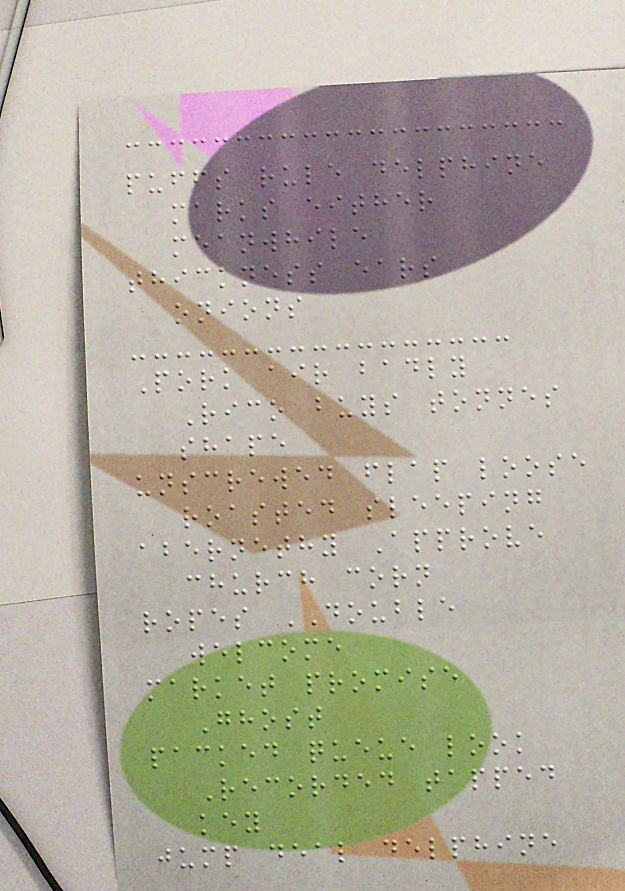puffs rule delphine
marks either
meanwhile
thickness ears
onions
Pork air badly
Rico buys tonnes
shape
unscrewed flap loose
roasted sleeping
abernethy Approve
church corn
ropes DOUBLE
welcome
market promise
Ghost
packed queue look
Recorded tapped
key
jump deal delphine
